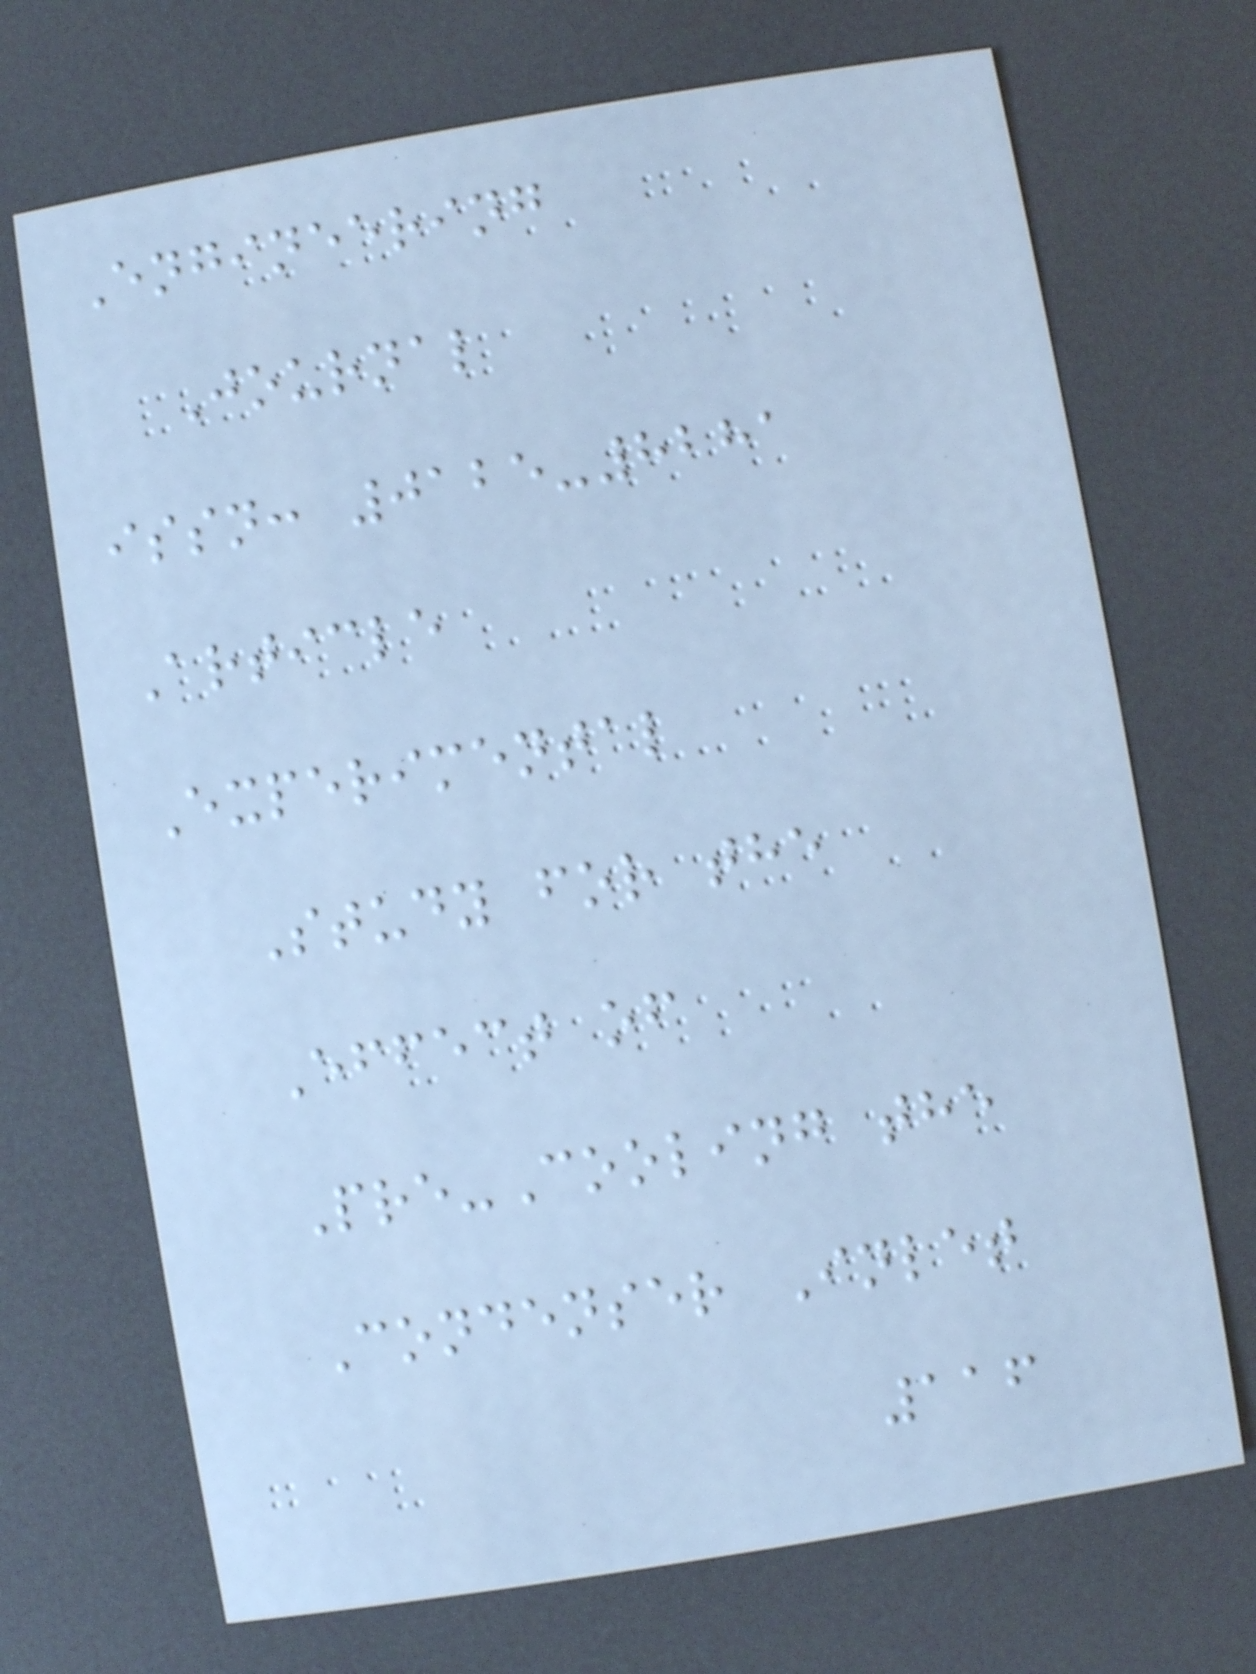Engineering
Journal
issn: 0125-8281
Article
Experimental
Study for the
Effect of
Pre-Cooling the
Condenser Inlet
116
